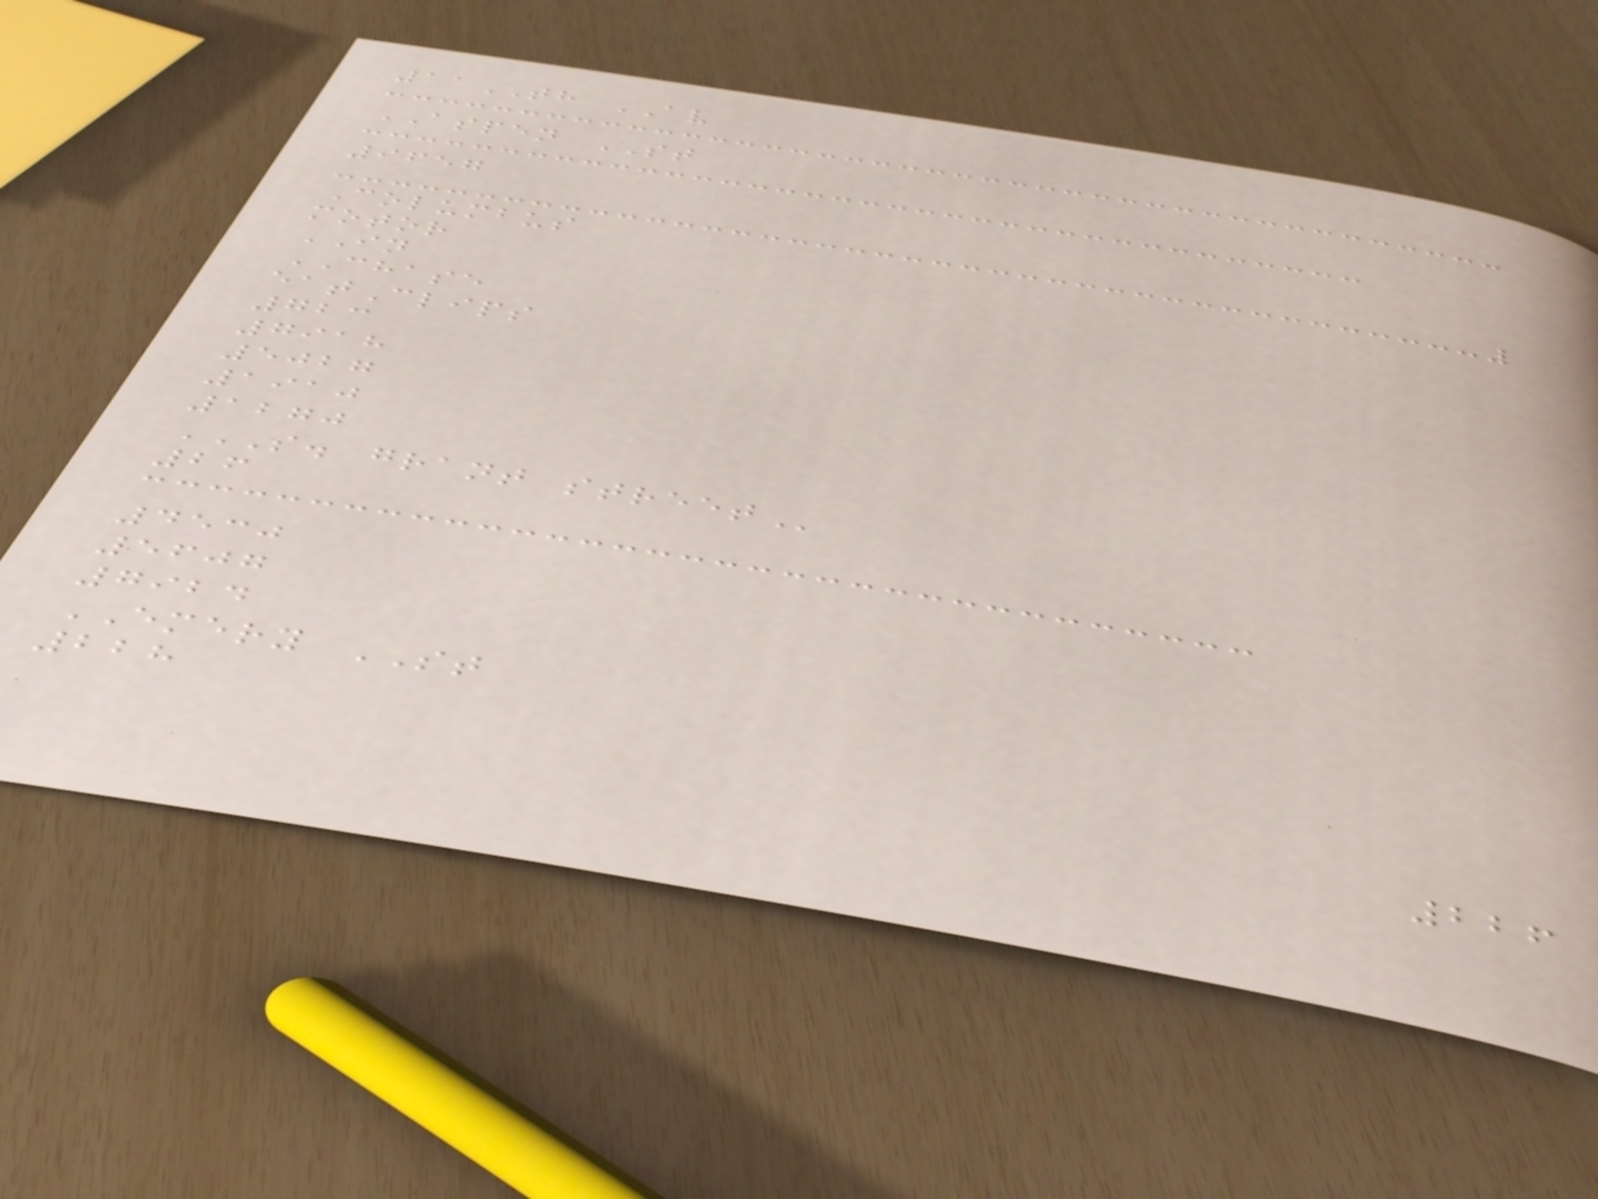11TH AV
ASPEN ST
9657
Columbus
motor
IN
CHASE
eatClips
723
7918
5027
1910
1270
S. GRANT STREET
26
4530
5607
7924
EMERY ST
228
226
